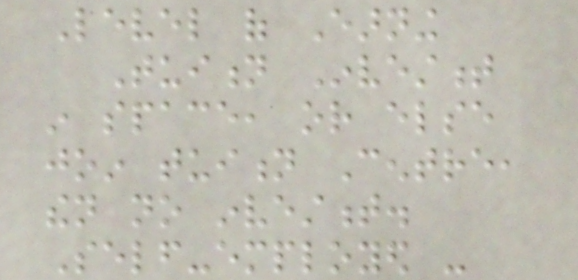Level of Earning
Tuition Investment
in space, or else
join tuition Centre,
then no investment.
Self-employed -
